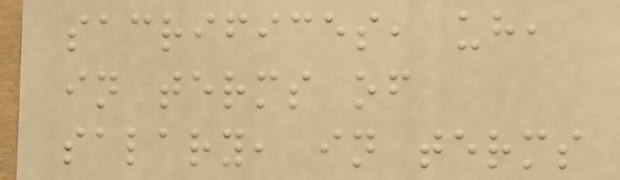sacrifices, uh,
in terms of
salary, in terms
